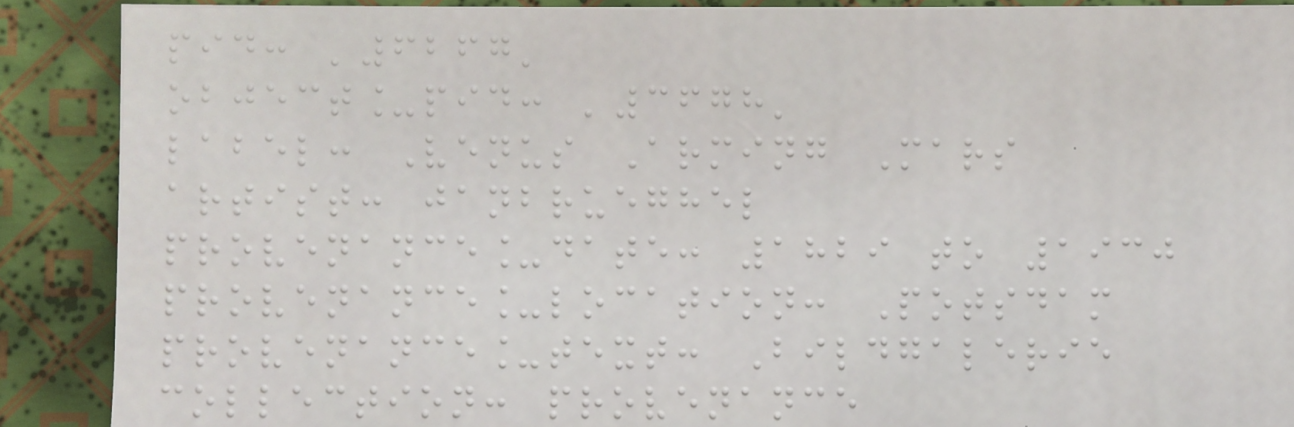pid: '6267'
object_pid: '3678'
label: Venus Arming Mars
artist: janbrueghel
provenance_date: 1829 to 1930
provenance_location: Potsdam
provenance_text: Bildgalerie
collection: provenance
